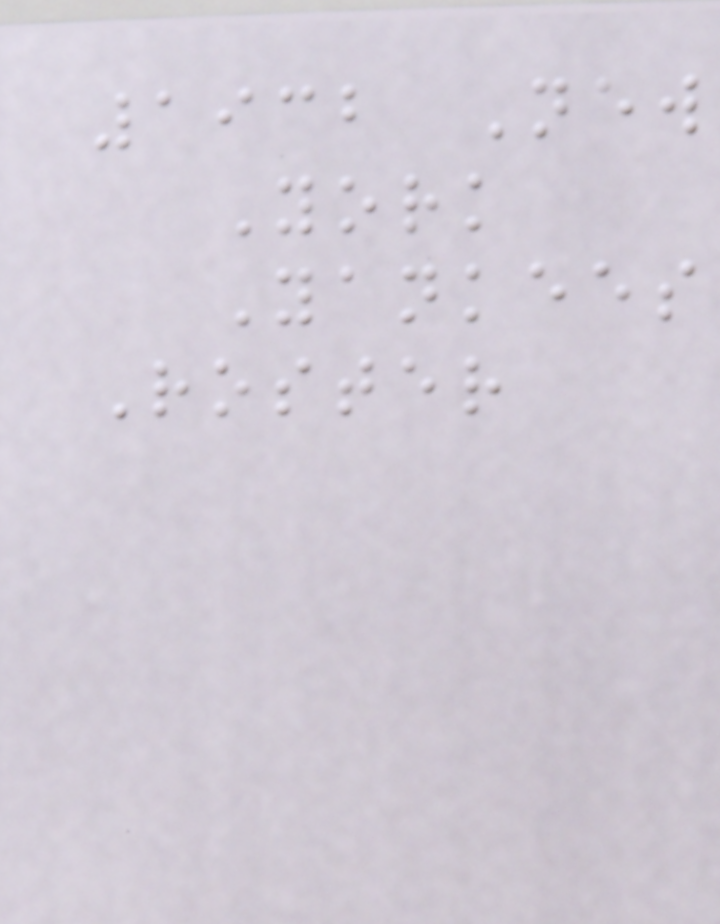1932 New
York
Yankees
Roster
